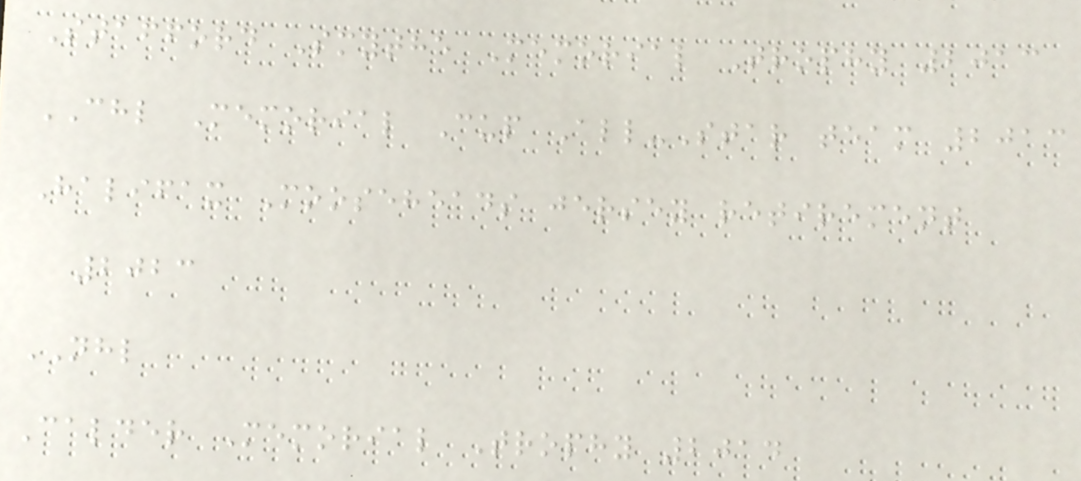Stafford Smythe Memorial Trophy 2013
CHL Memorial Cup All-Star team 2013
Halifax Mooseheads jersey retirement
2023
NHL
Calder Memorial Trophy 2014
